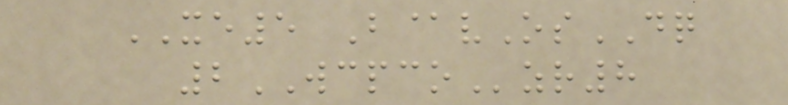XE5 B@vOsDQ
2WCPCOzr8
